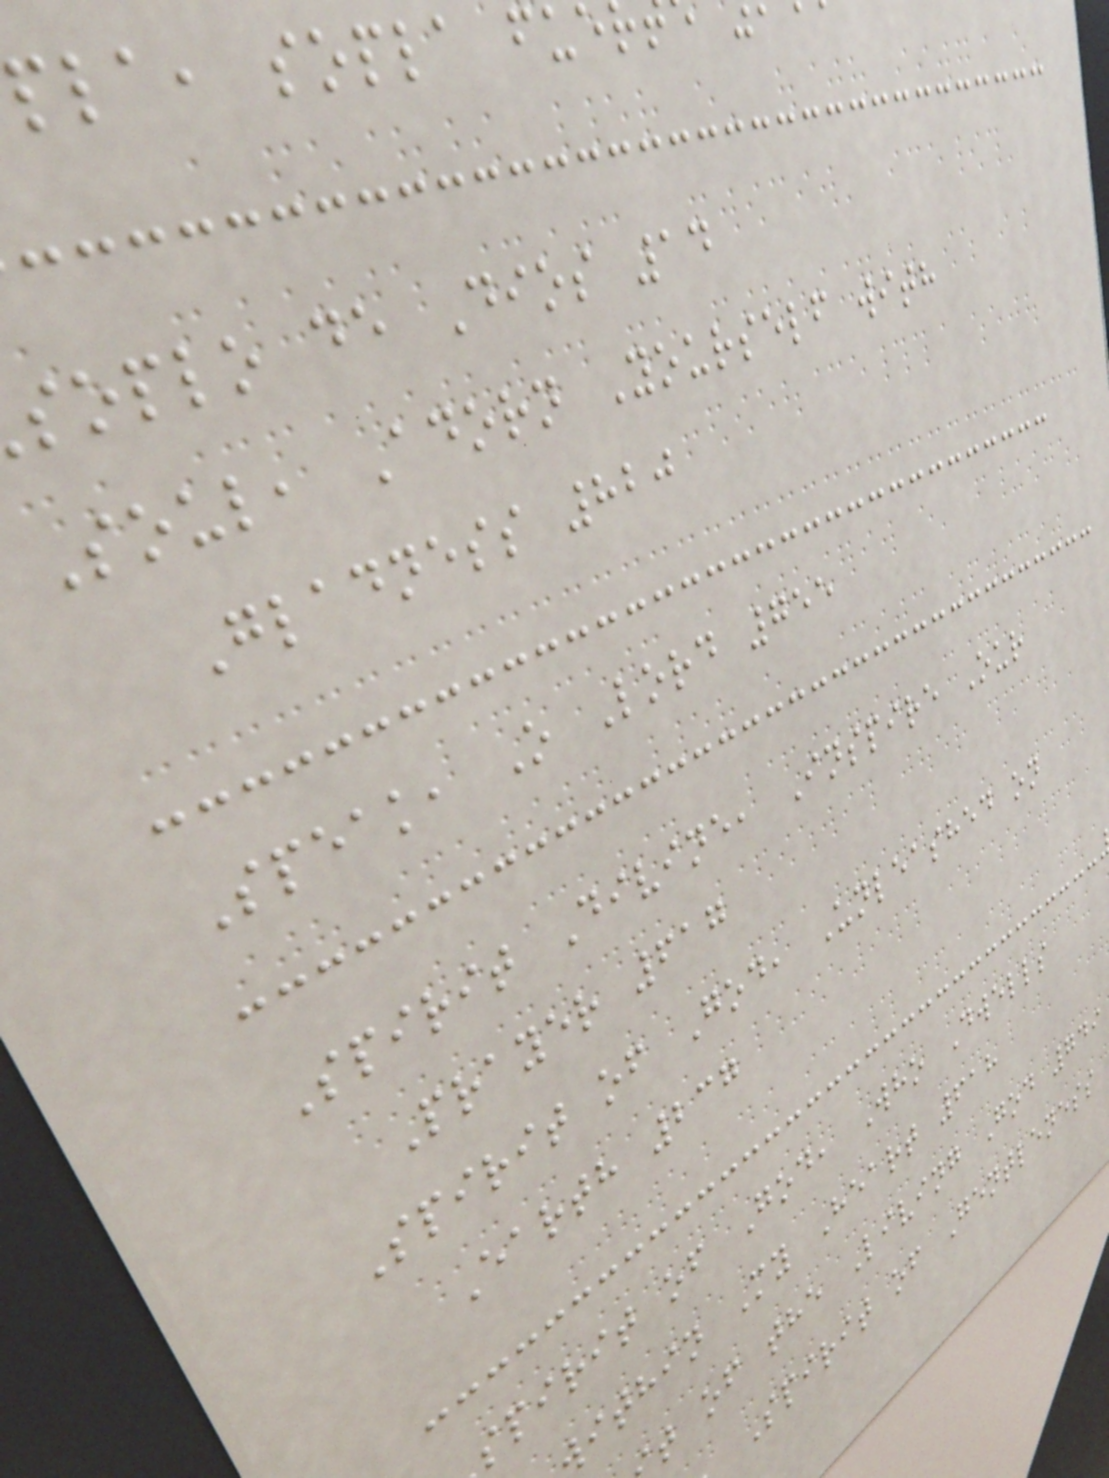pla, sopla fue
soplo de Dios 14
Soul, Adorn Yourself with
Gladness 820
Speak, O Lord 755
Spirit Divine, Inspire Our
Prayer 617
Spirit of God, Unleashed on
Earth 237
spirit of God, Who Dwells
ithin My Heart 618
t of the Living God 749
Spirit of Gentleness
